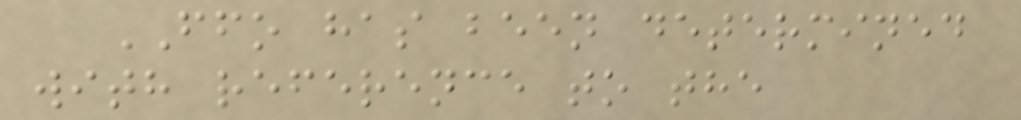FFO has been determined
with reference to the
